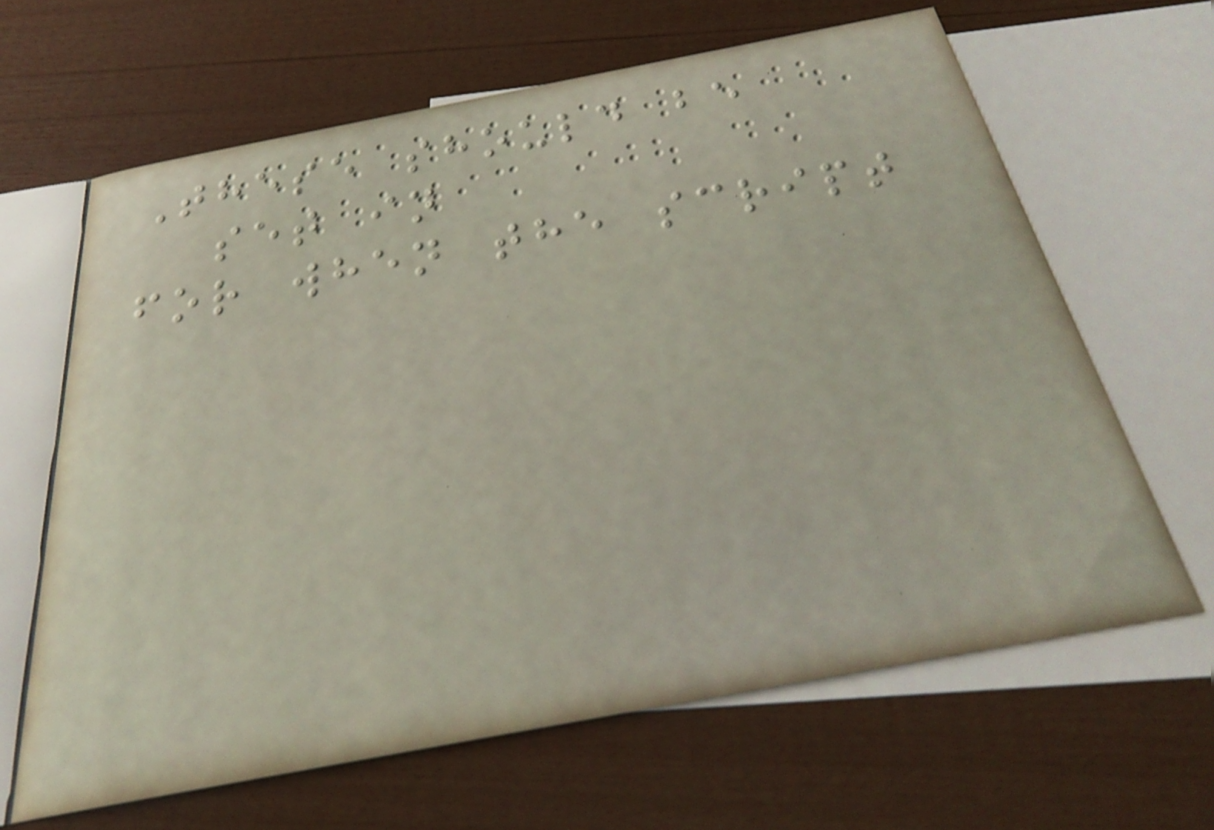These should be
set in
for when the script
